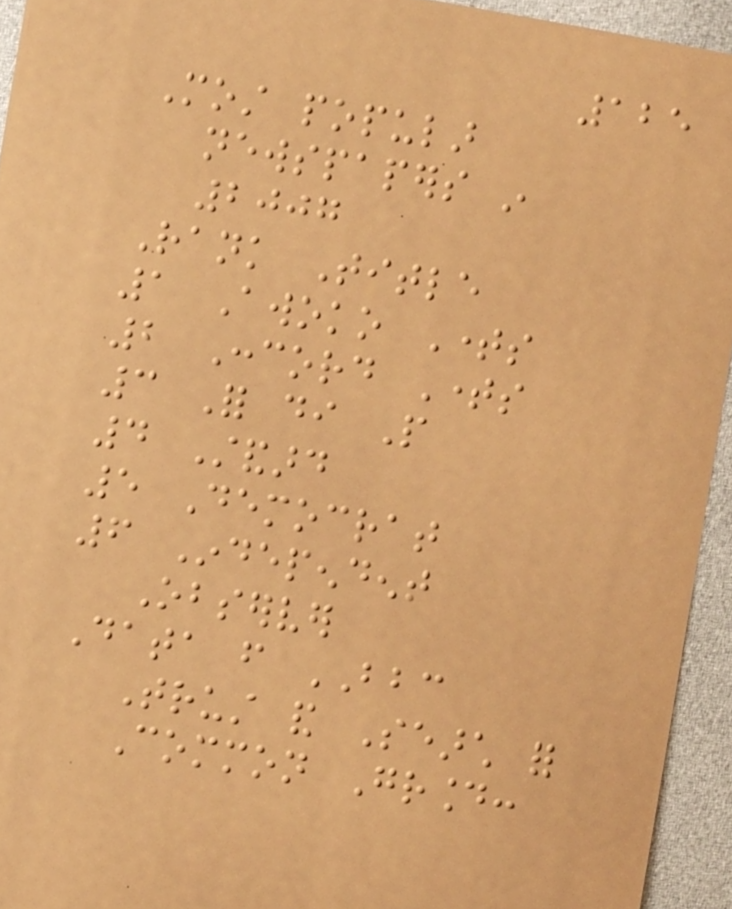125
Most popular
newspapers in
2007
Rank Title
1 Awoko Times
2 Concord Times
3 For di People
4 Standard
5 Democrat
6 Independent
Observer
Data from BBC
Trust and Search for
Common Ground:
